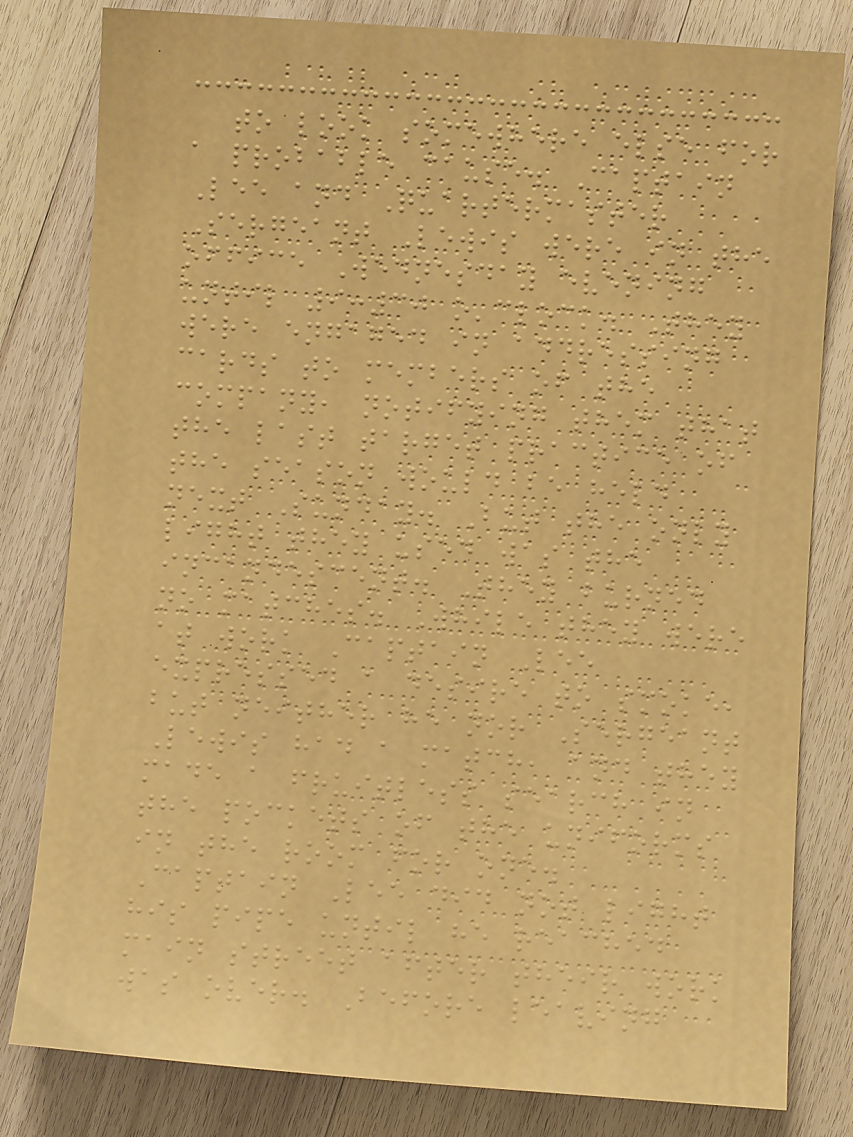to look somewhere else for
a probable cause. Captain
Lee and Quartermaster
Sergeant Lewis were in the
office Wednesday evening
until 9:30 o'clock. They
were engaged in addressing
cards to members of the
company, notifying them that
the last target practice of
the season would be held
next Sunday. But the only
light they used was the
incandescent. They burned
no matches. While they were
at work Captain Lee
expressed a desire to smoke,
but neither he nor Sergeant
Lewis had a match, and they
made a fruitless search in
the pockets of the uniforms
in the room for one.
Captain Lee did not light
his pipe until he reached
main street after their work
was over. Before leaving
